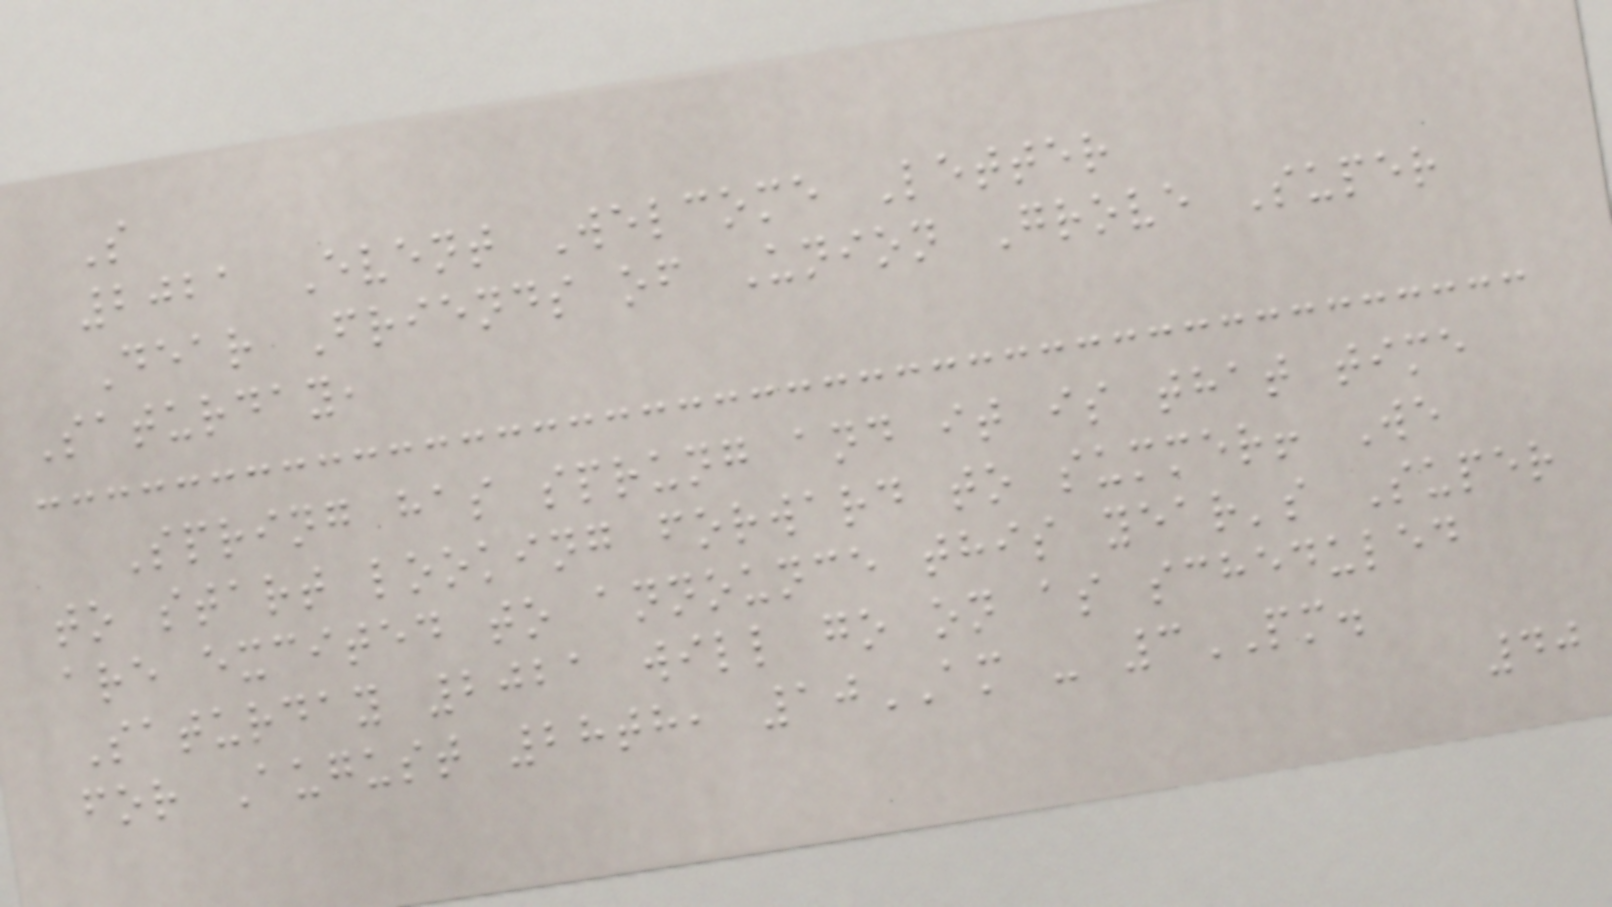S
2021 Event Welcome Letter
Dear Friends of Union Grove Super
Saturday,
Spring has sprung and it is that time
to start looking forward to summer! We
are excited to announce this year's Super
Saturday 2021 will go on as scheduled
for August 28th, 10AM - 3PM.
40
